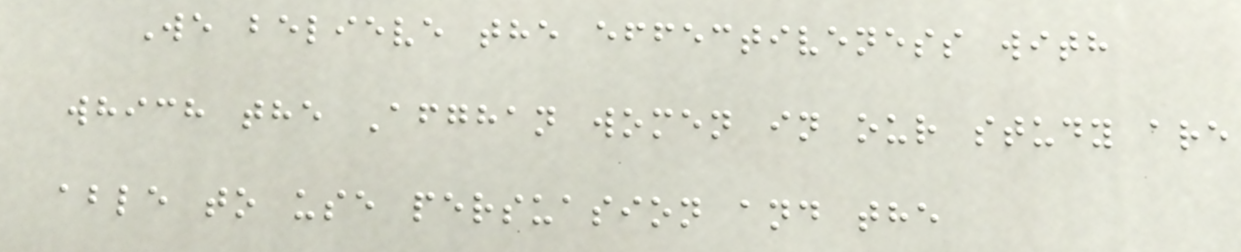We believe the effectiveness with
which the Afghan women in our study are
able to use persuasion and the
